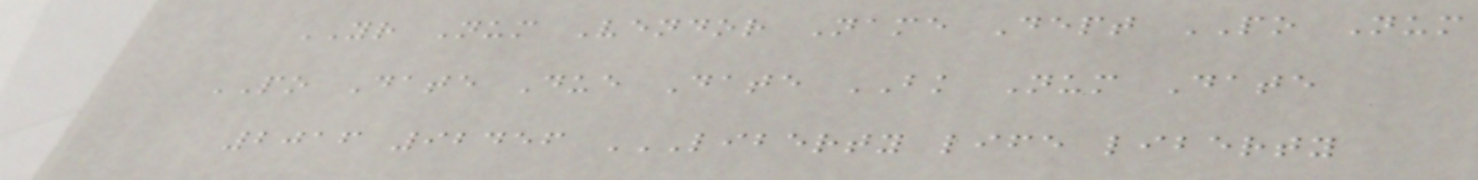YR Num Vendor Name Dept PO Num
PO Date Due Date BK Num Date
2016 92456 LIBERTY LIFE LIBERTY
